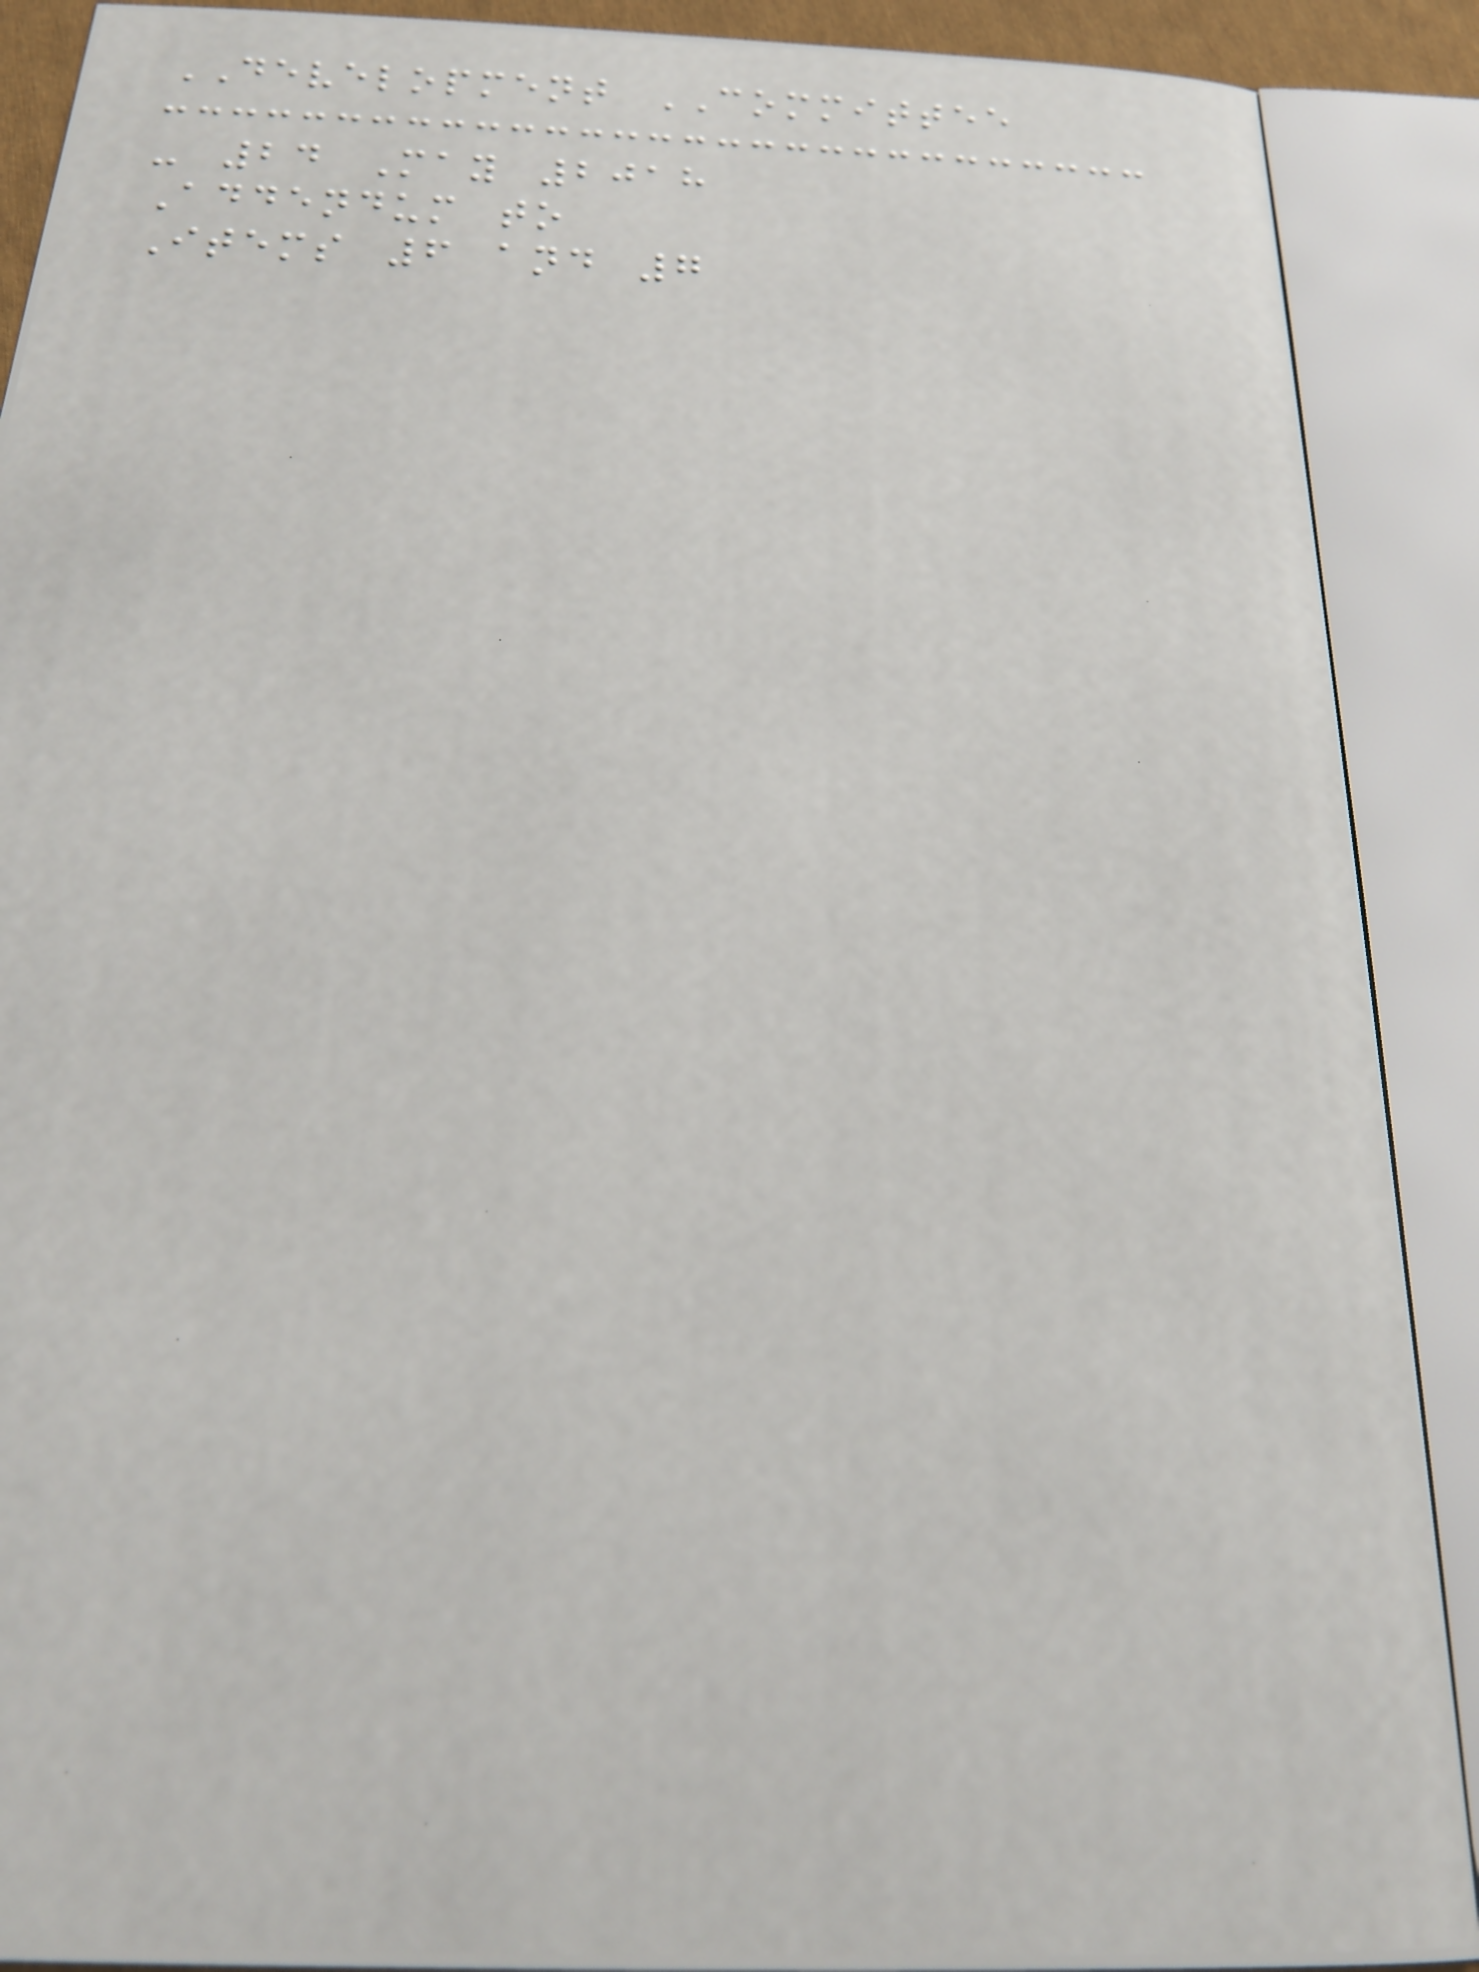DEVELOPMENT COMMITTEE
- 24 May 2018
Addendum to
Items 6 and 7
